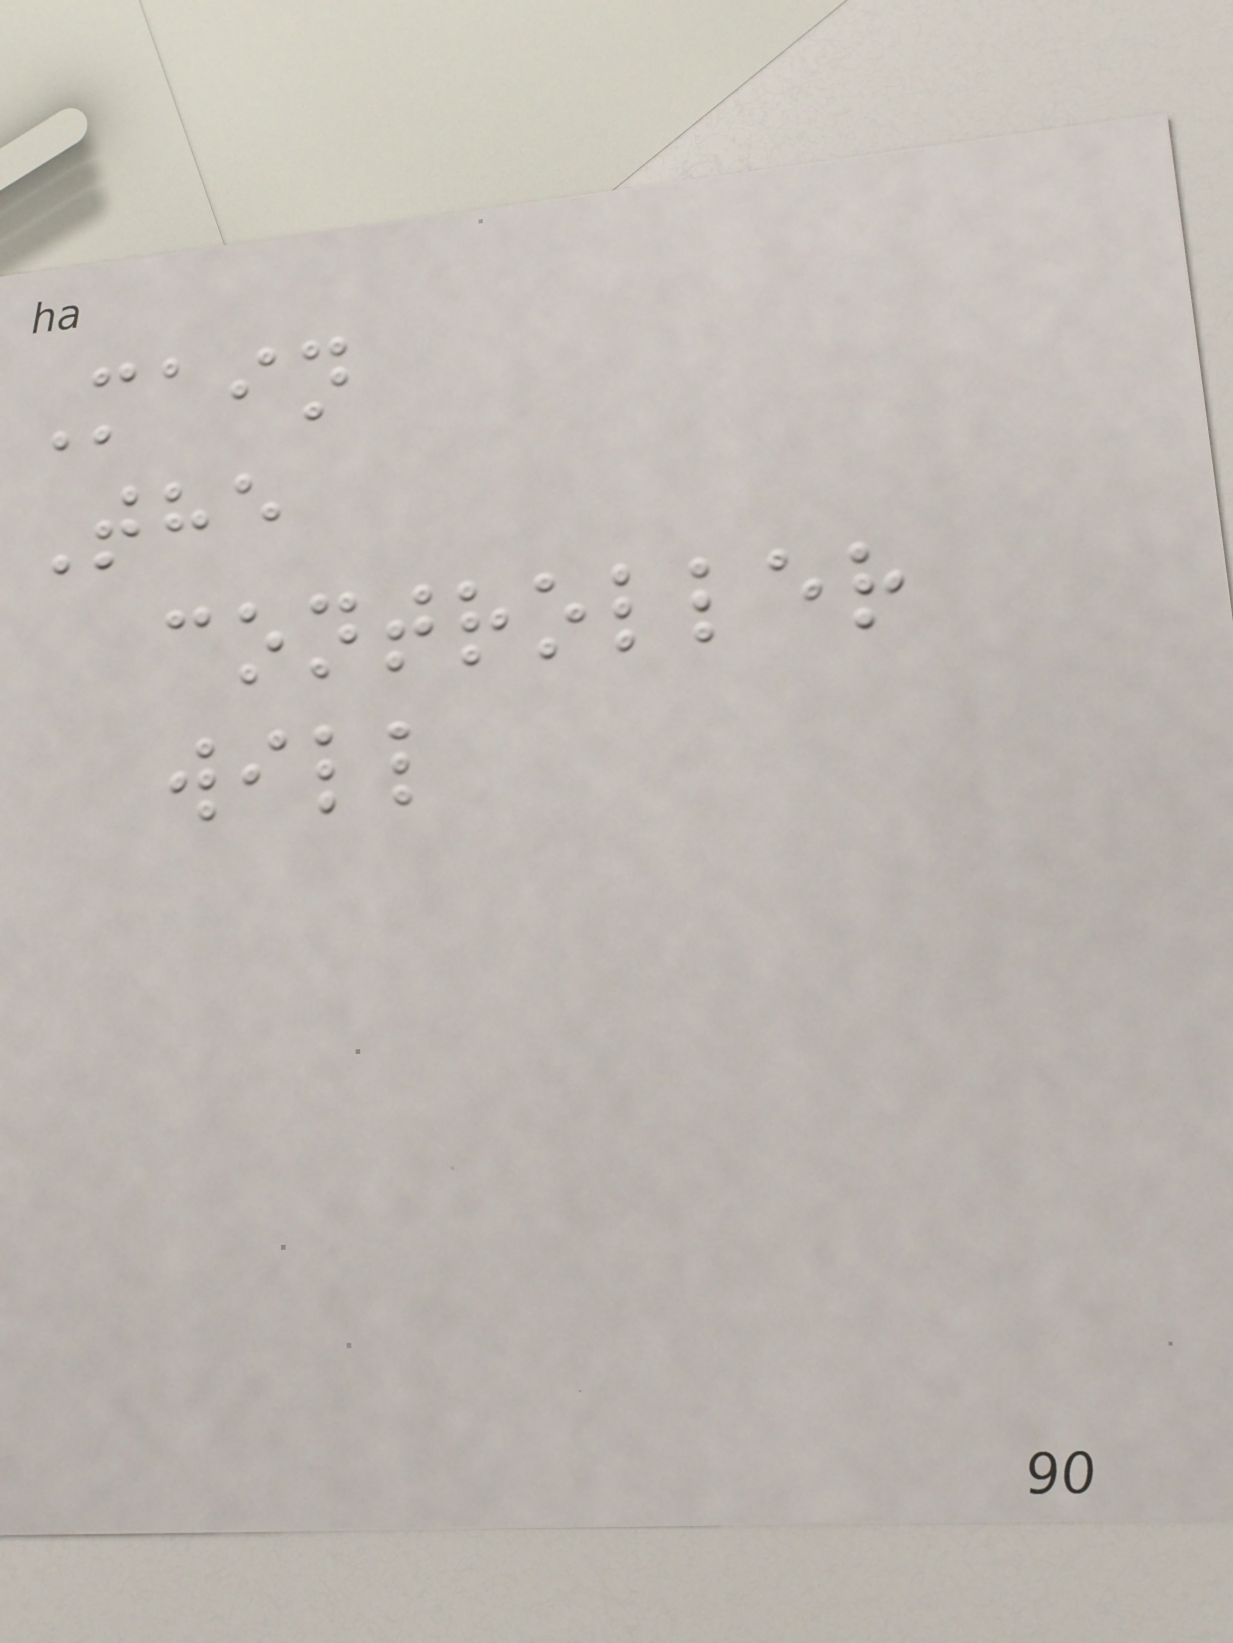Main
The
controller
will
